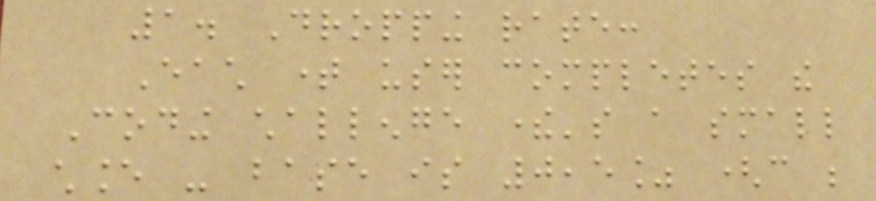1. Dropping rate:
Each time user completes the
Coding challenge there's a small
chance - base is 0,5% (can be
